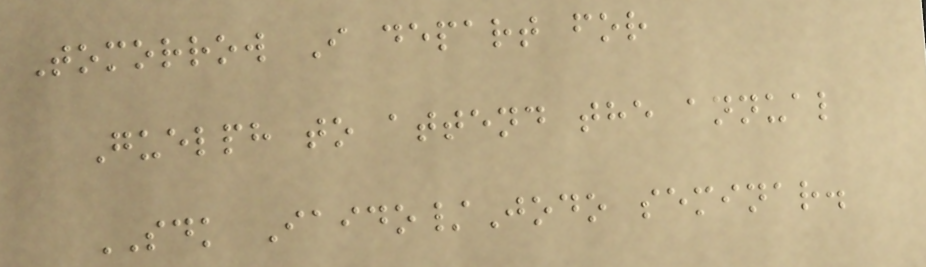Tomorrow I depart for
Guelph to attend the annual
SDK Iaido/Jodo seminar.
